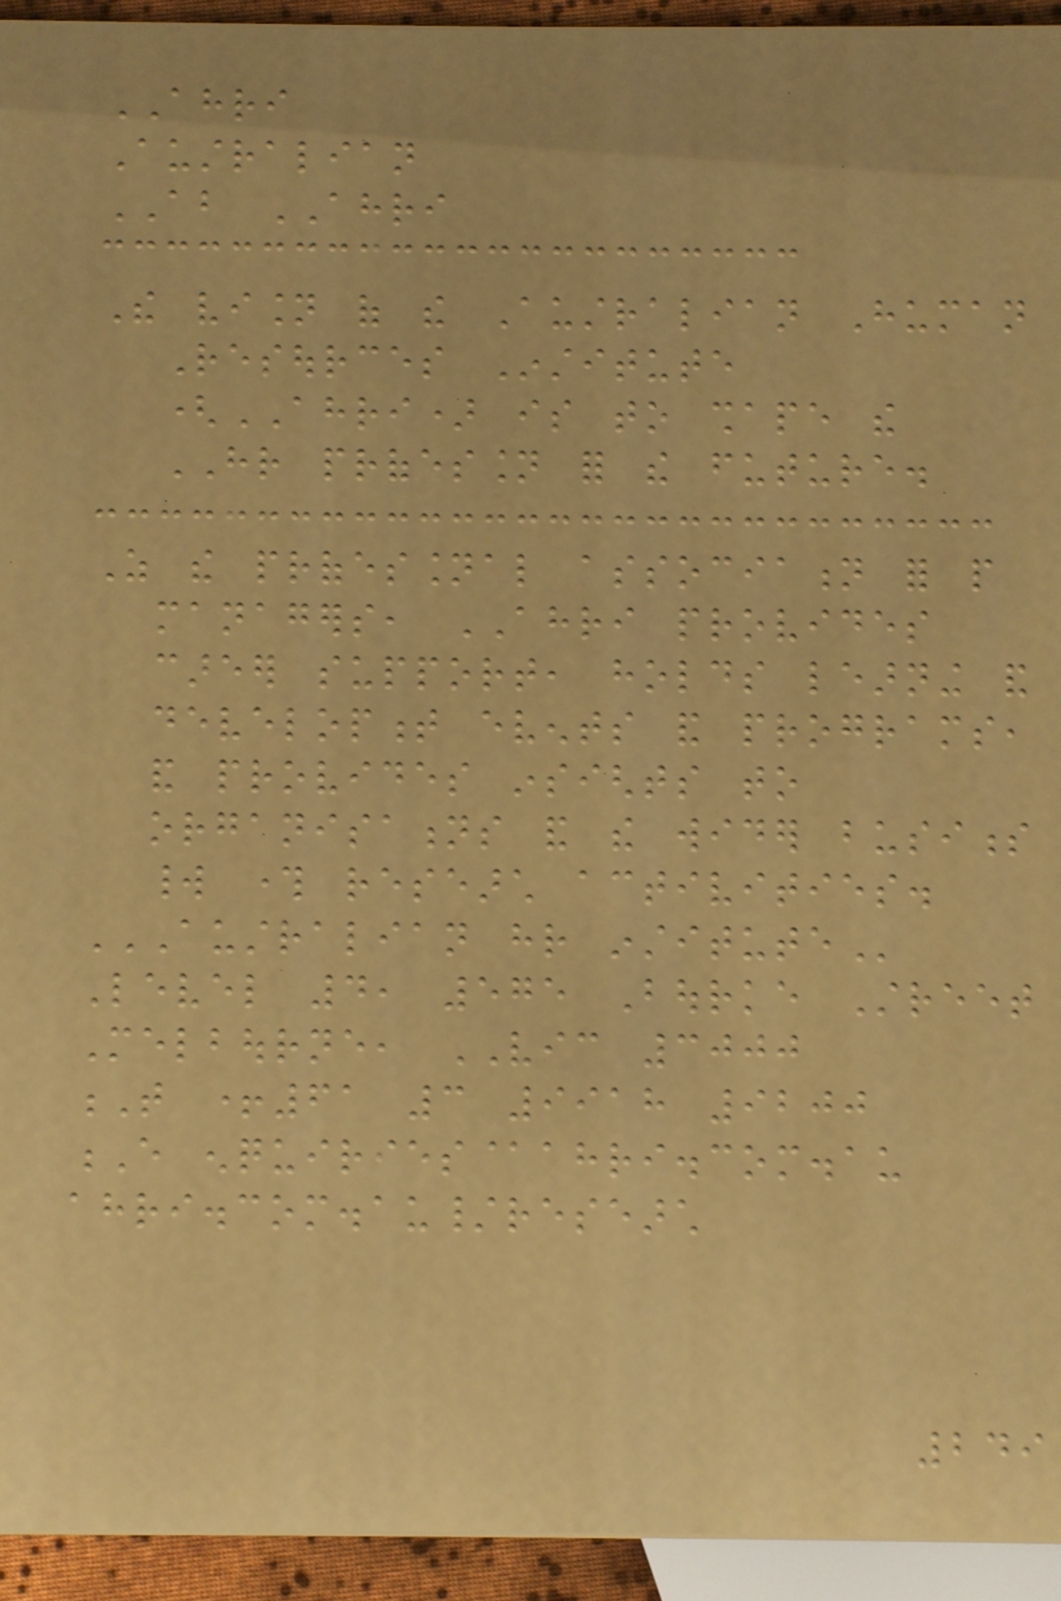AHRI
Australian
ABOUT AHRI
The vision of the Australian Human
Resources Institute
(AHRI) is to shape the
HR profession for the future.
As the professional association for people
managers, AHRI provides
career support, holds learning and
development events and programs,
and provides insights to
organisations and the wider business
world through research activities.
AUSTRALIAN HR INSTITUTE
Level 4, 575 Bourke Street
Melbourne, VIC 3000
T +61 3 9918 9200
E enquiries@ahri.com.au
ahri.com.au/research
249
